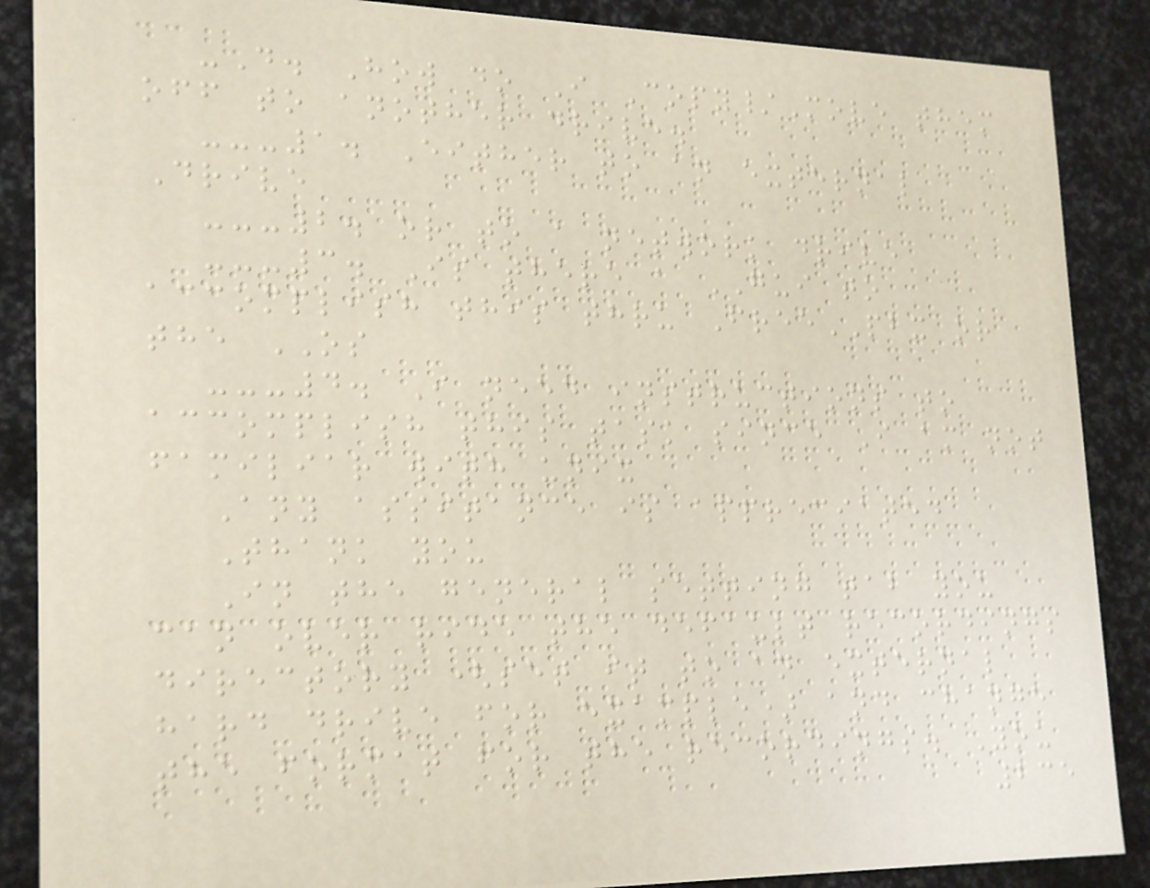-D. How do I Copy/Move them
off to another drive.
---1. Either to an external
Drive
---2. or to a network drive
---3. Is there a GUI to
accomplish this thru FreePBX or
the OS
---4. I need instructions to
accomplish this task since I am not
familiar with unix
Any assitance is appreciated
Thank you
In the general setting tab you
can over ride the default recordings
directory (set it to an external
hard drive for example) and change
the format for the recordings. You
235
